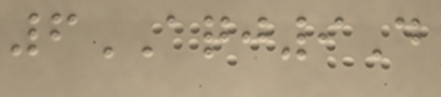6AQJ9D
